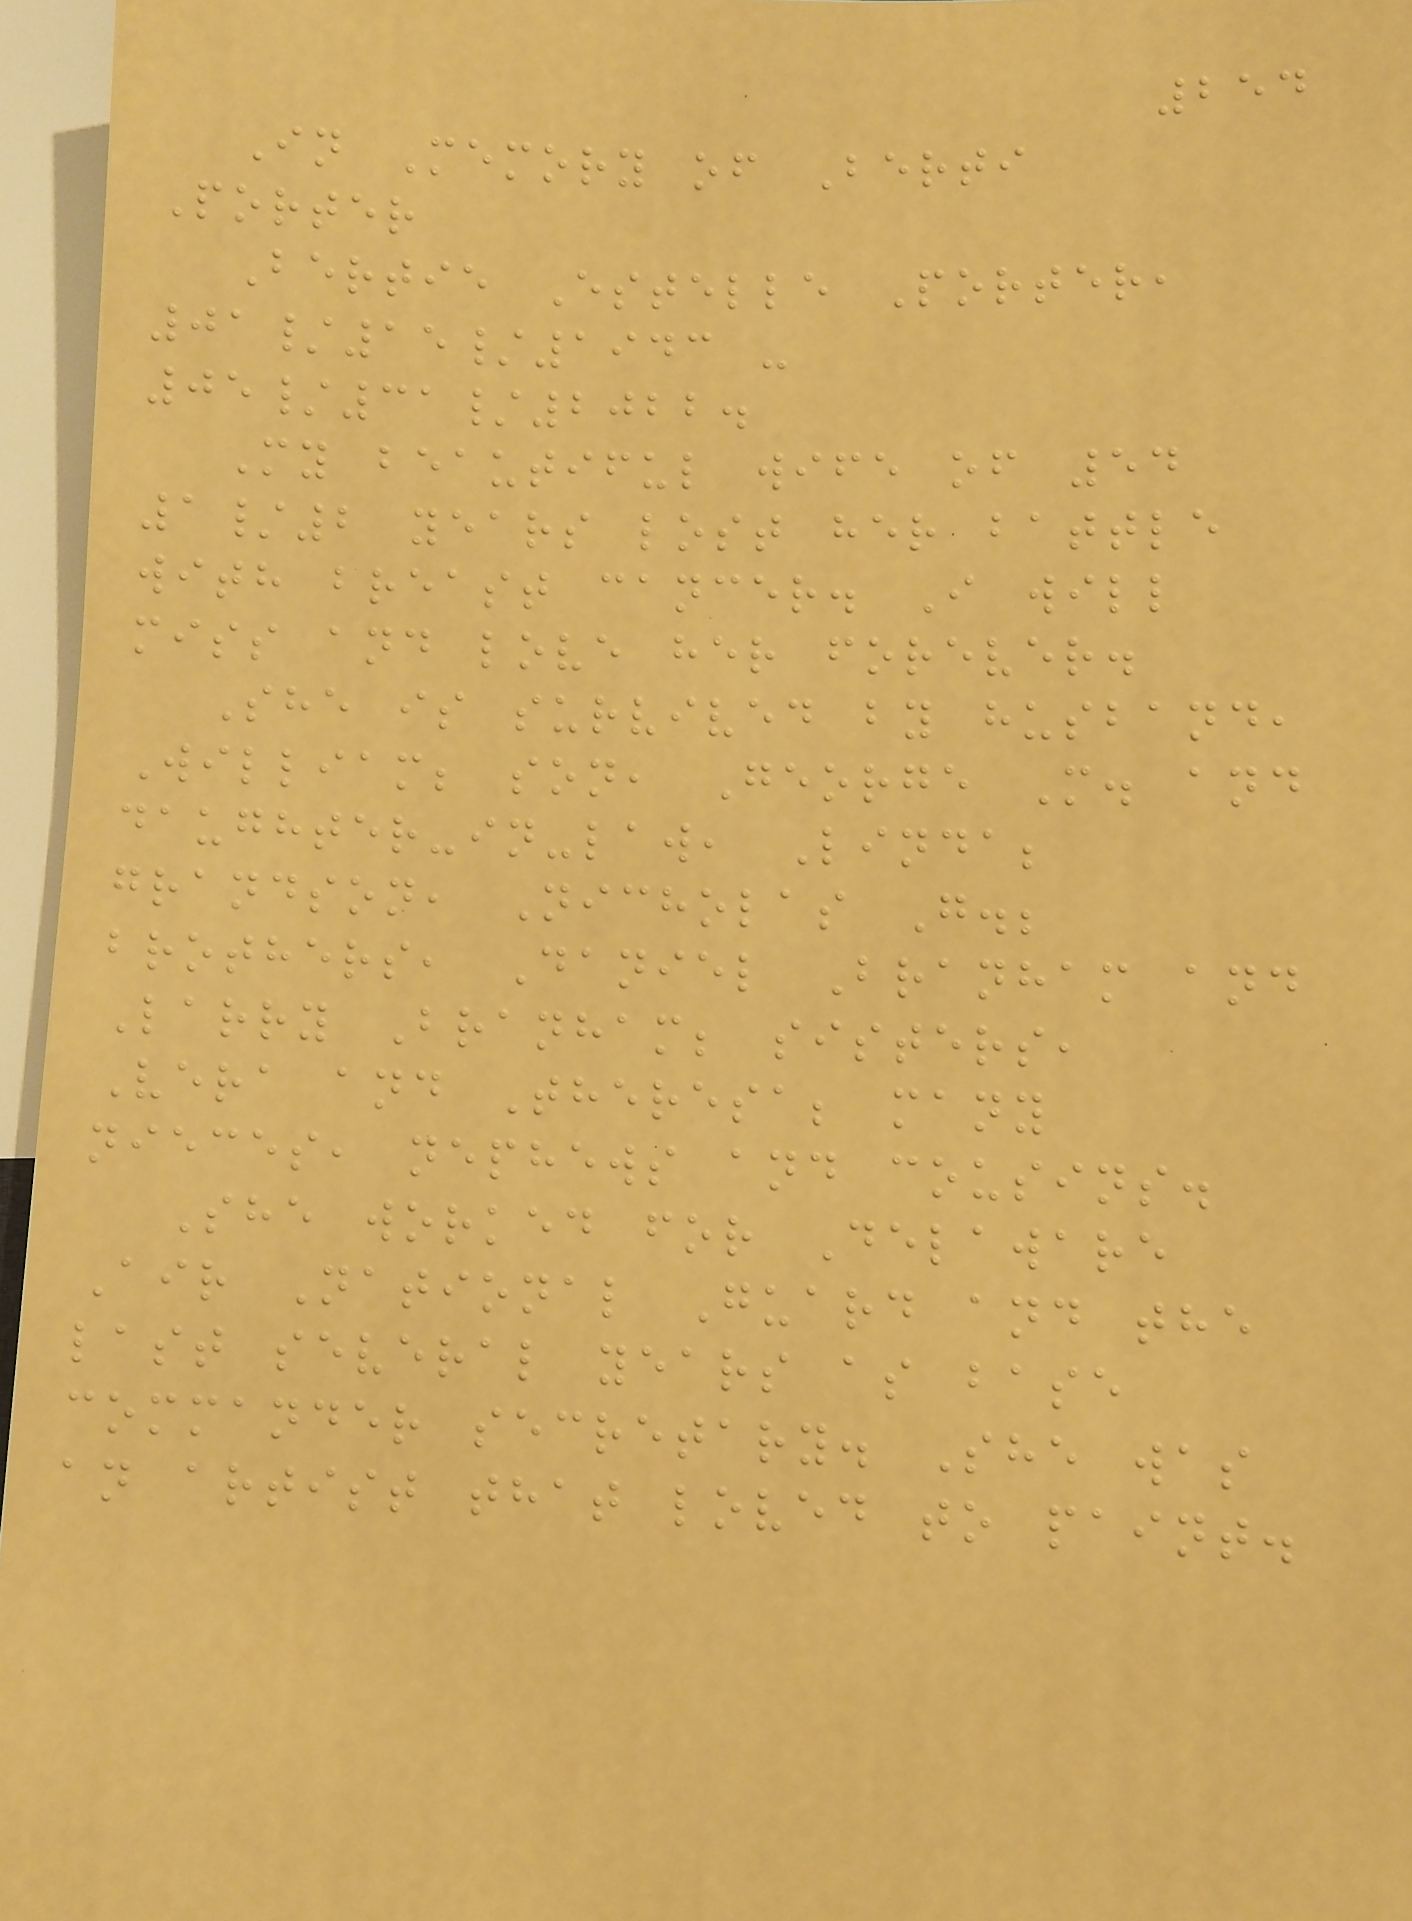254
In Memory of Berti
Porter
Bertie Estelle Porter,
01/15/1943 -
05/31/2022.
My beautiful wife of 54
1/2 years lost her battle
with breast cancer. I will
miss and love her forever.
She is survived by husband,
William; son, George M. and
daughter-in-law, Linda;
grandson, Nicholas G.;
brothers, Daniel Branham and
Larry Branham; sisters,
Vera and Theresa; many
nieces, nephews and cousins.
She worked for Delaware
Air National Guard and the
last several years as base
commander secretary. She was
an artist that loved to paint.
